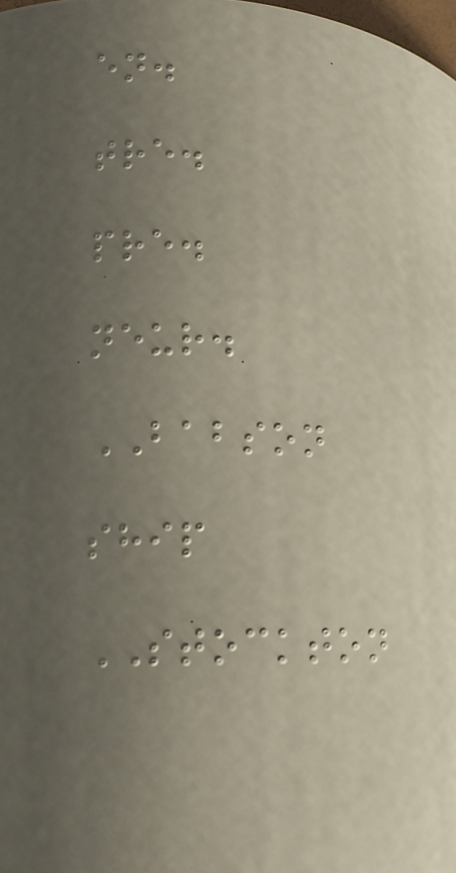en.
tre.
pre.
neur.
BABSON
ship
STOCKTON
